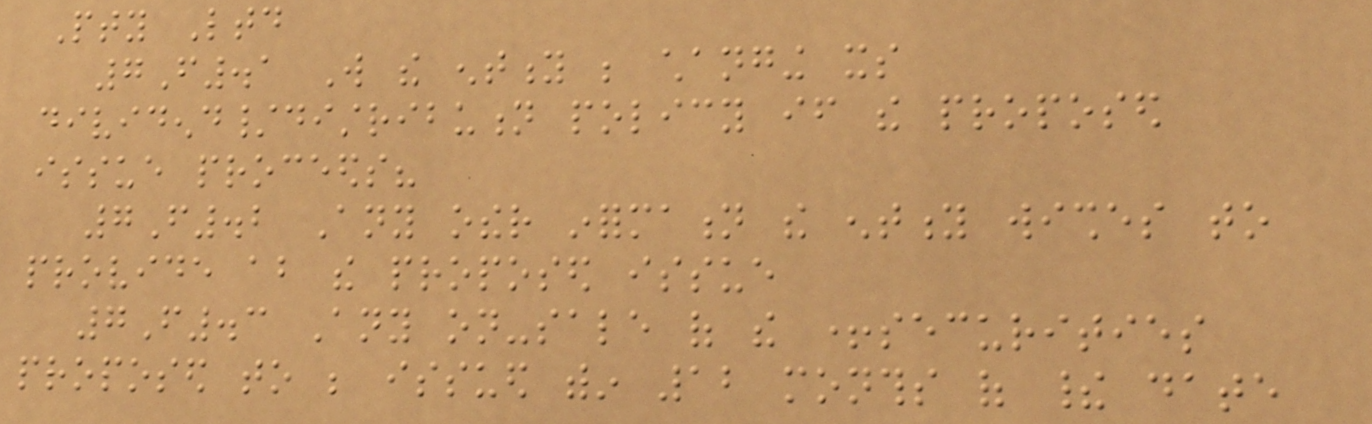Pty Ltd
7F.1 Will the entity be changing its
dividend/distribution policy if the proposed
issue proceeds?
7F.2 Any other information the entity wishes to
provide about the proposed issue
7F.3 Any on-sale of the +securities
proposed to be issued within 12 months of their date
